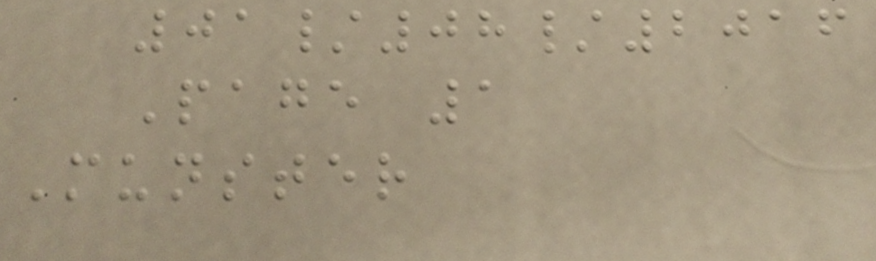01/08/2016
Page 1
Munster
